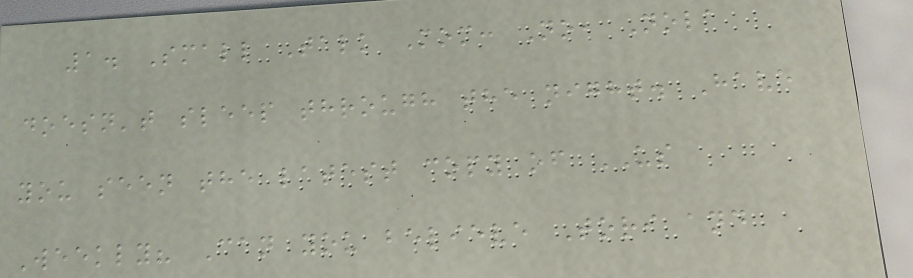1. Small Talk Mom: No, Nola
doesn't sleep through the night. Have
you seen the latest copy of US
Weekly? Can you believe Tori and
